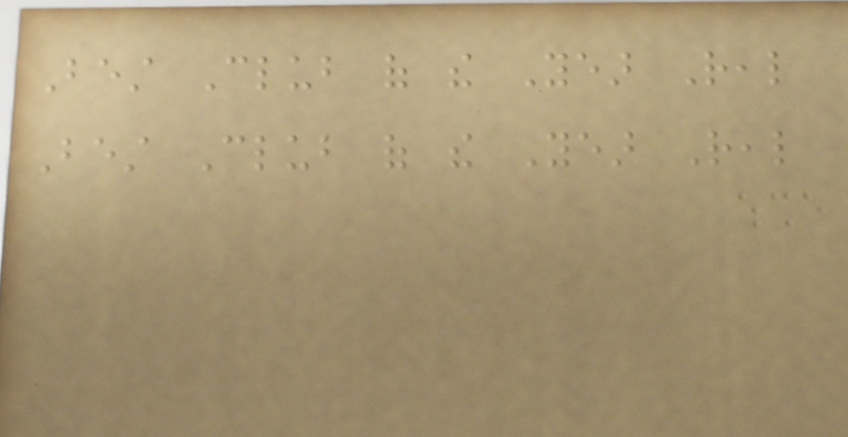Best Club of the Year Real
Best Club of the Year Real
